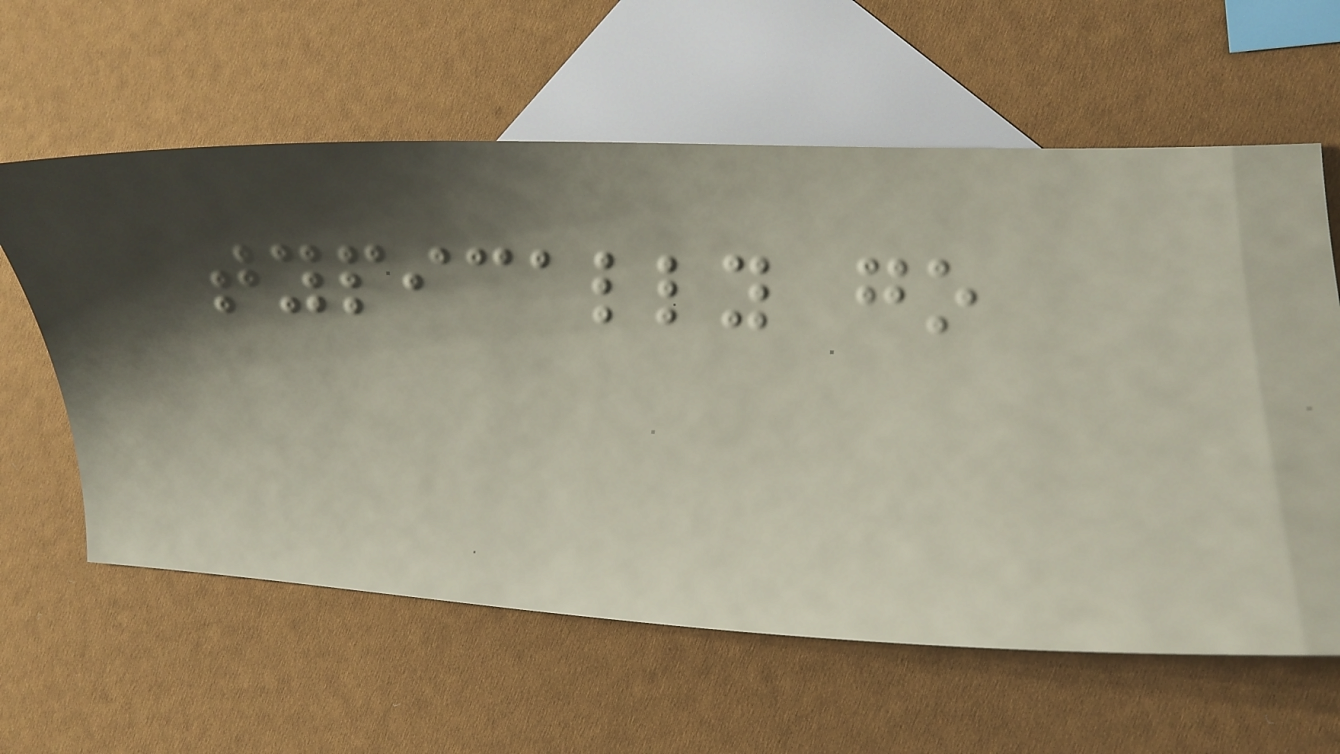typically go
